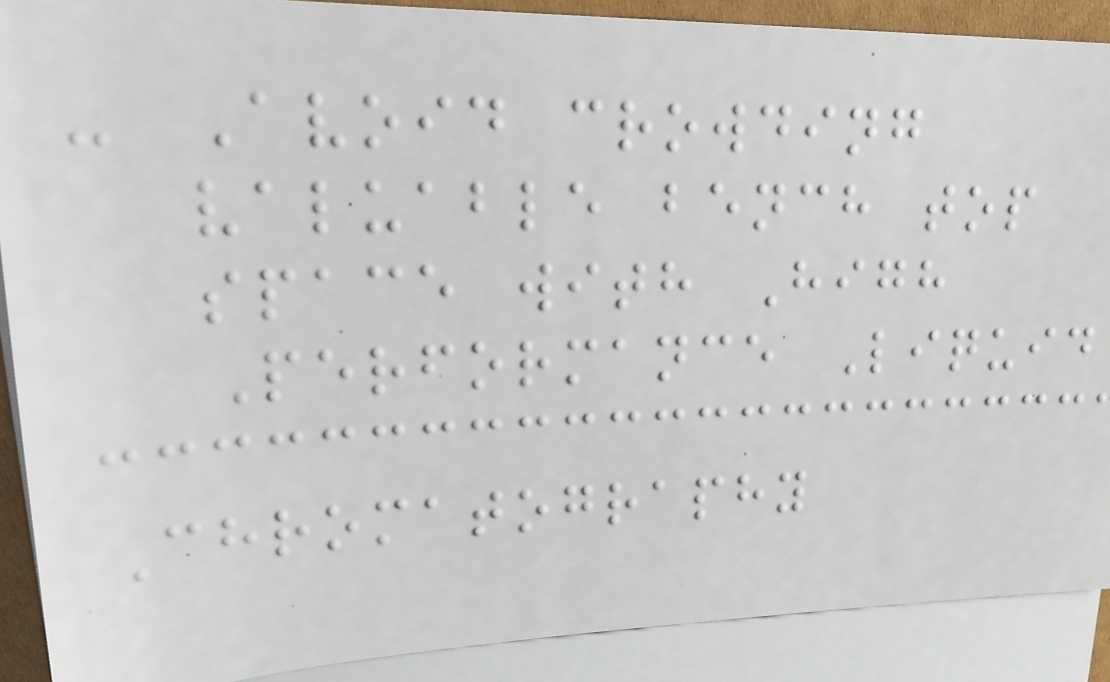- Avoid crowding
valuable bench top
space with High
Performance Liquid
Chromatography
